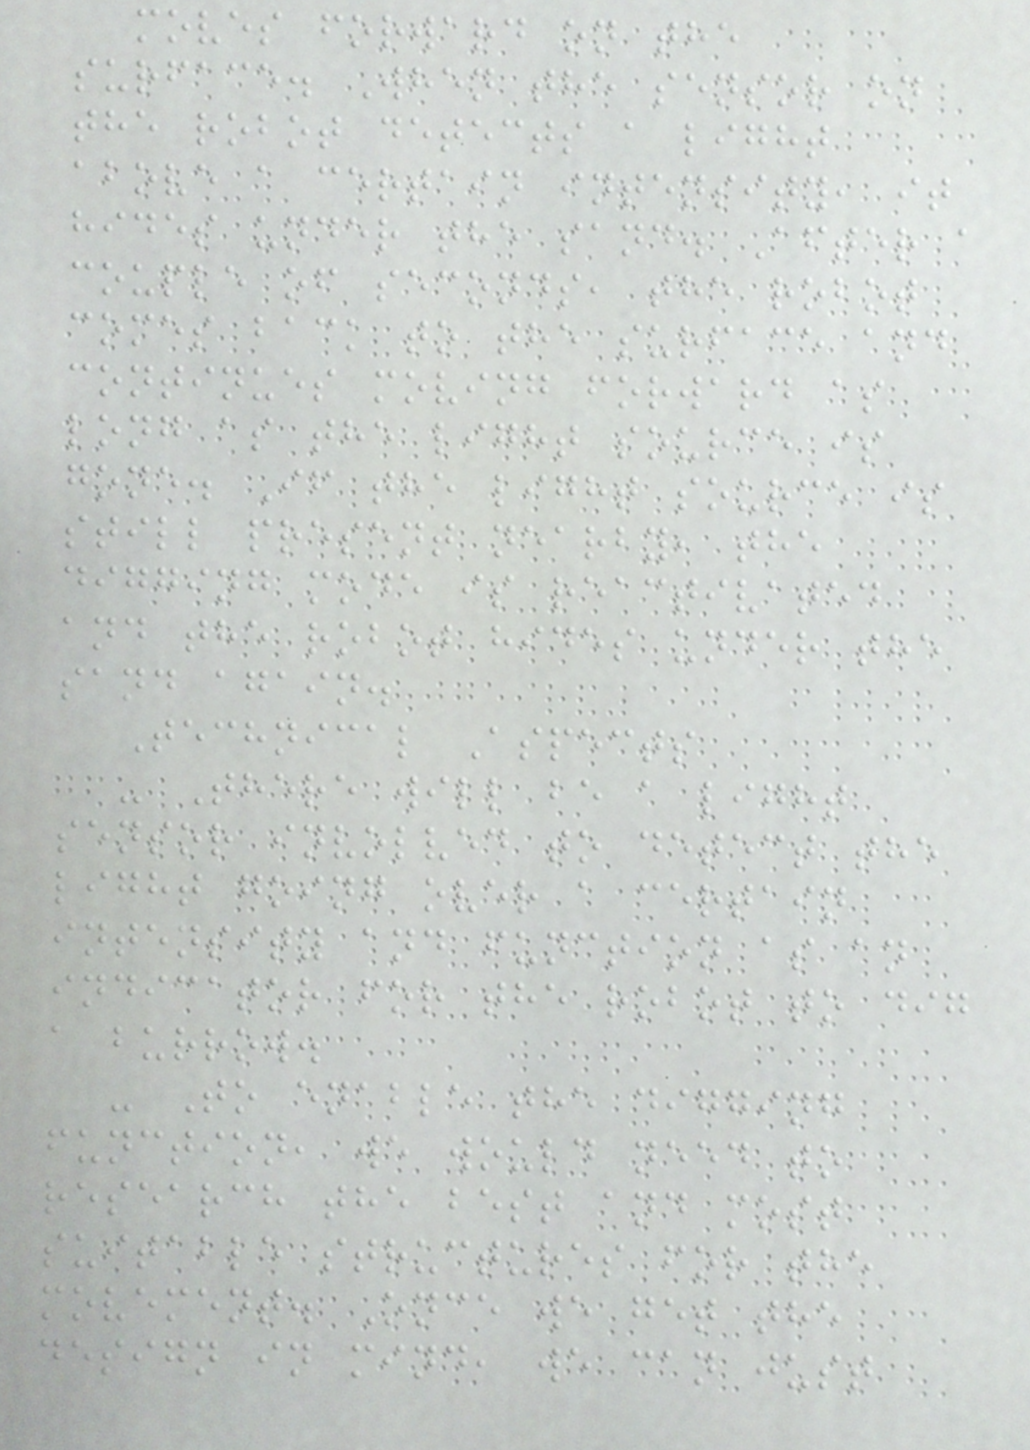moves forward on the
surface. When the sensor on
the robot detects a light
above a certain intensity, it
hides under the sand. After a
couple of seconds, the robot
comes back to the surface and
continues moving forward as
long as the light source is
gone. If the light source is
still present nearby, the
digging mode is reactivated
and the robot hides under the
sand again.
Technical Aspects
- There will be a light
sensor involved to detect the
light going over a certain
intensity and function as an
indicator for the robot to dig
a burrow.
- To enable the digging
function, we would need to
research the best and most
suitable structures for the
movement. Once we get the
design in mind, we can just
